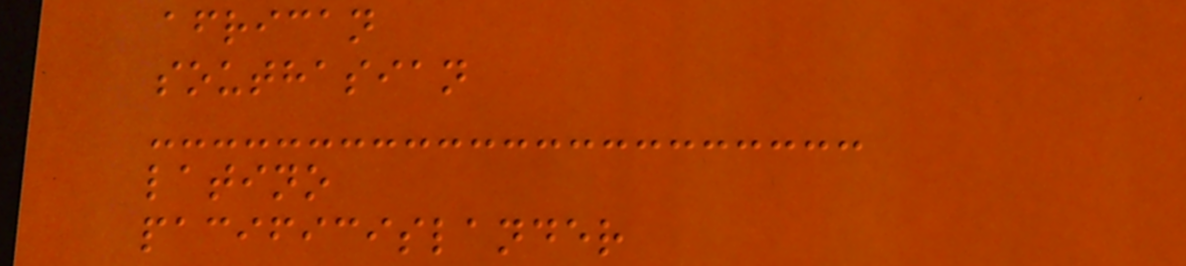african
southasian
latino
pacificislander
